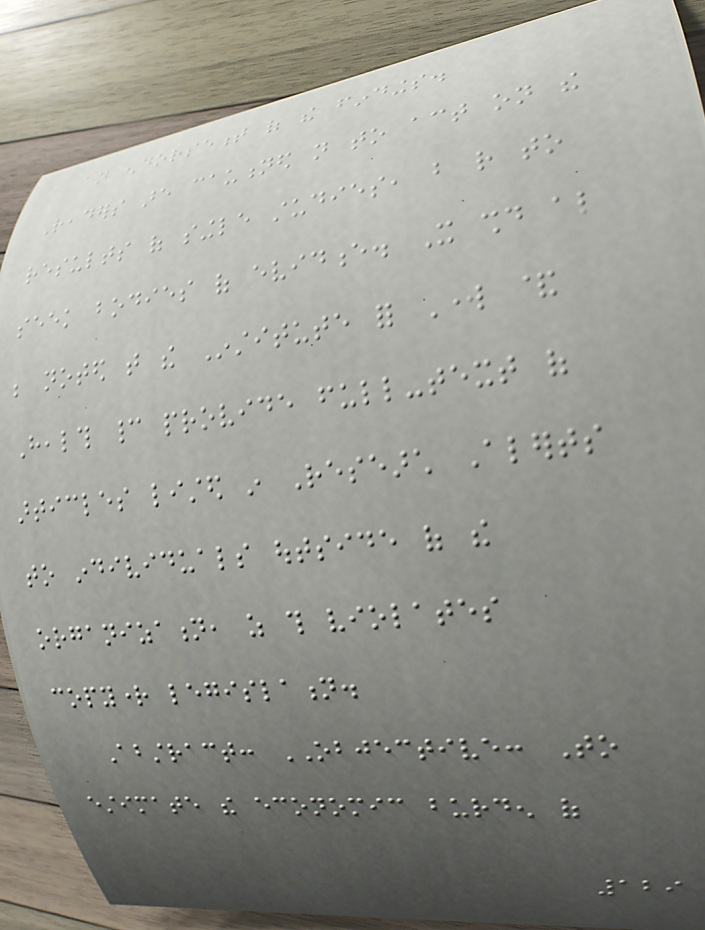an endorsement of the findings.
Readers are cautioned not to act on the
results of single studies, but rather to
seek bodies of evidence. It should also
be noted that the Institute for Work &
Health cannot provide full-text of
articles listed in Research Alerts
to individuals outside of the
organization, as this violates
copyright legislation.
Abstract: OBJECTIVE: To
estimate the economic burden of
129
